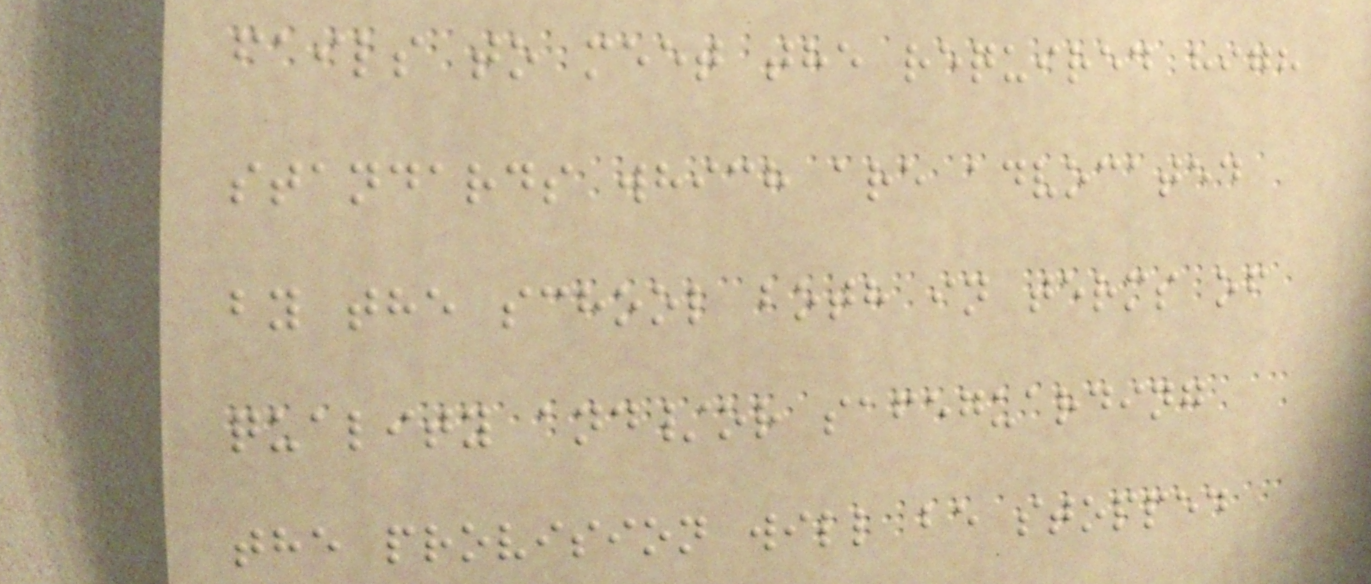fails to meet the required high
standards which are advocated
by the school both in terms of
quality and/or safeguarding
the provision will be stopped
